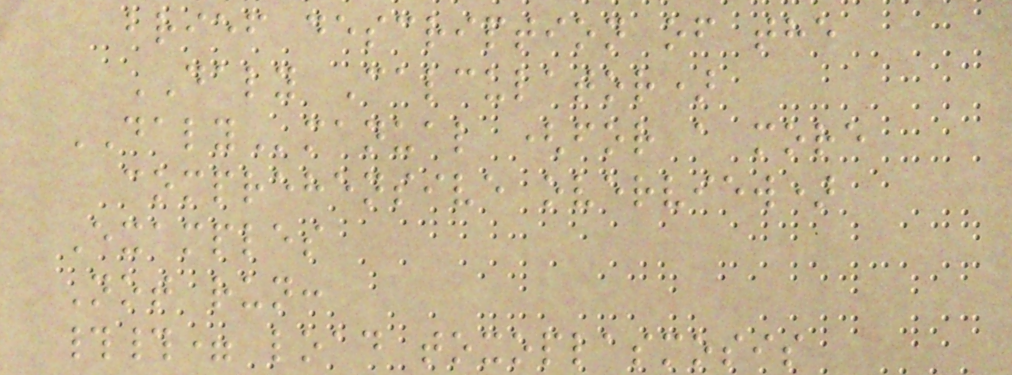brief description of the
DALY Calculator)
DALYmanual (for a more
comprehensive overview)
Examples
Not run:
##= load toxoplasmosis
